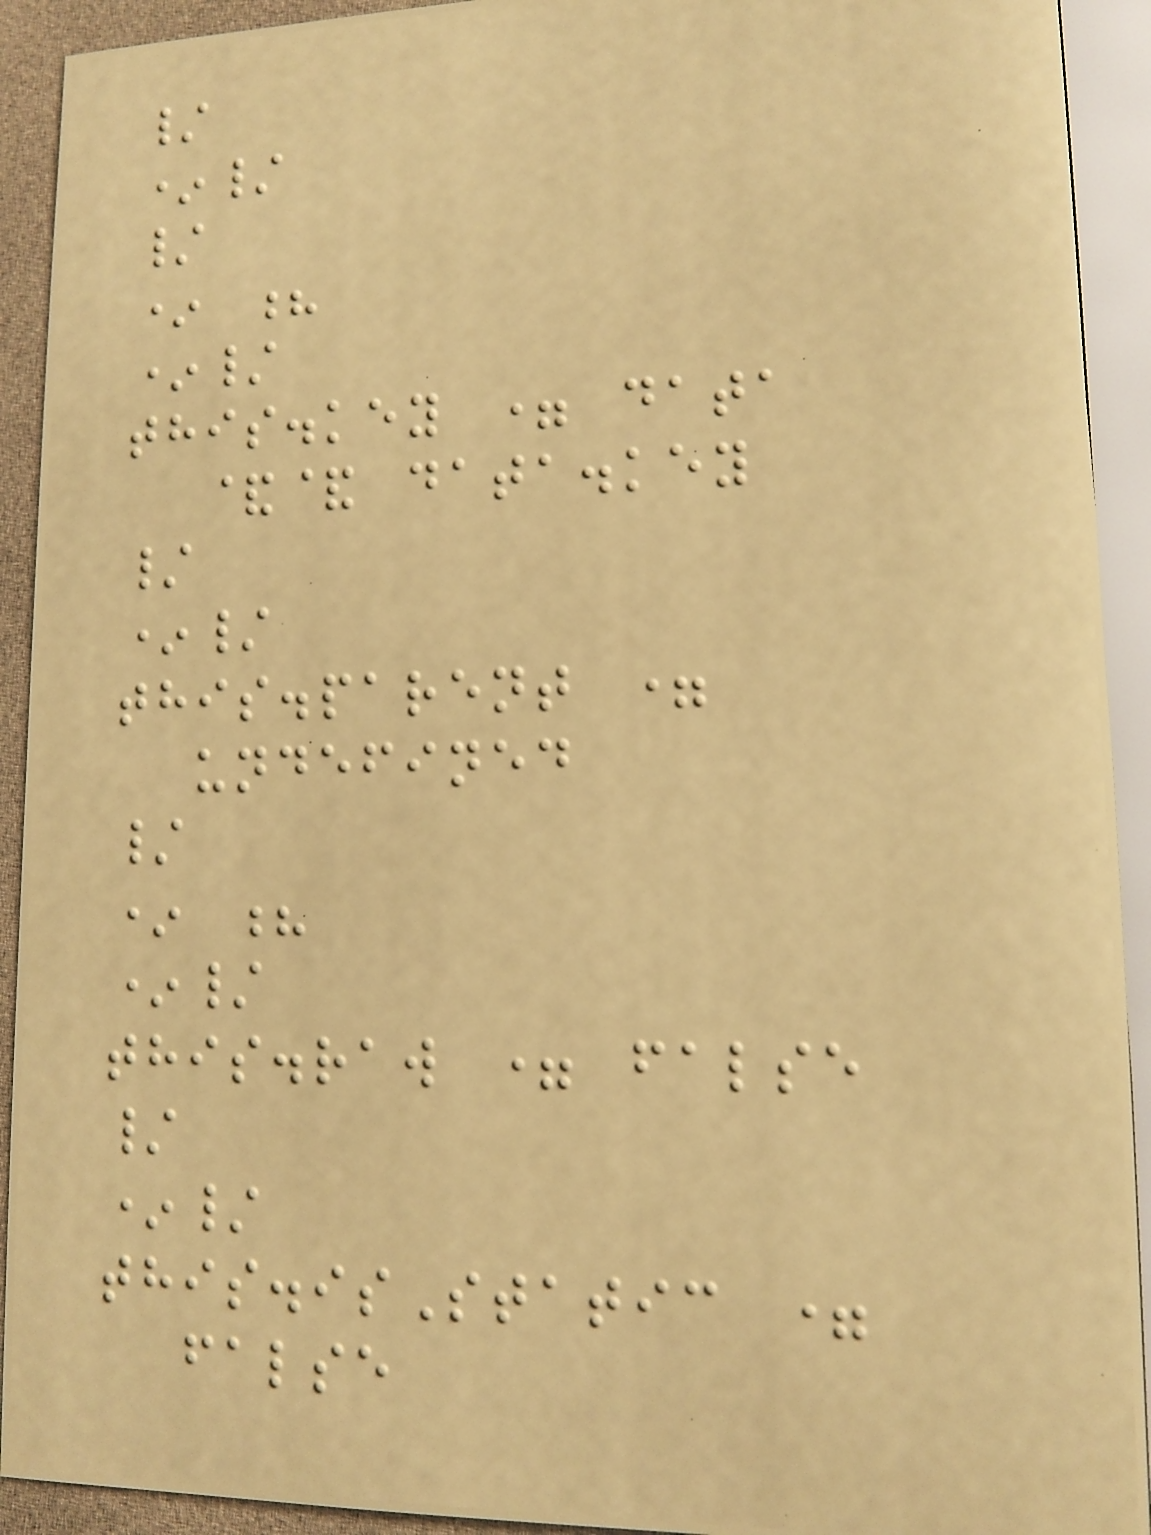/
*/
/
* ?
*/
this.key = data
&& data.key
/
*/
this.parent =
undefined
/
* ?
*/
this.raw = false
/
*/
this.isStatic =
false
